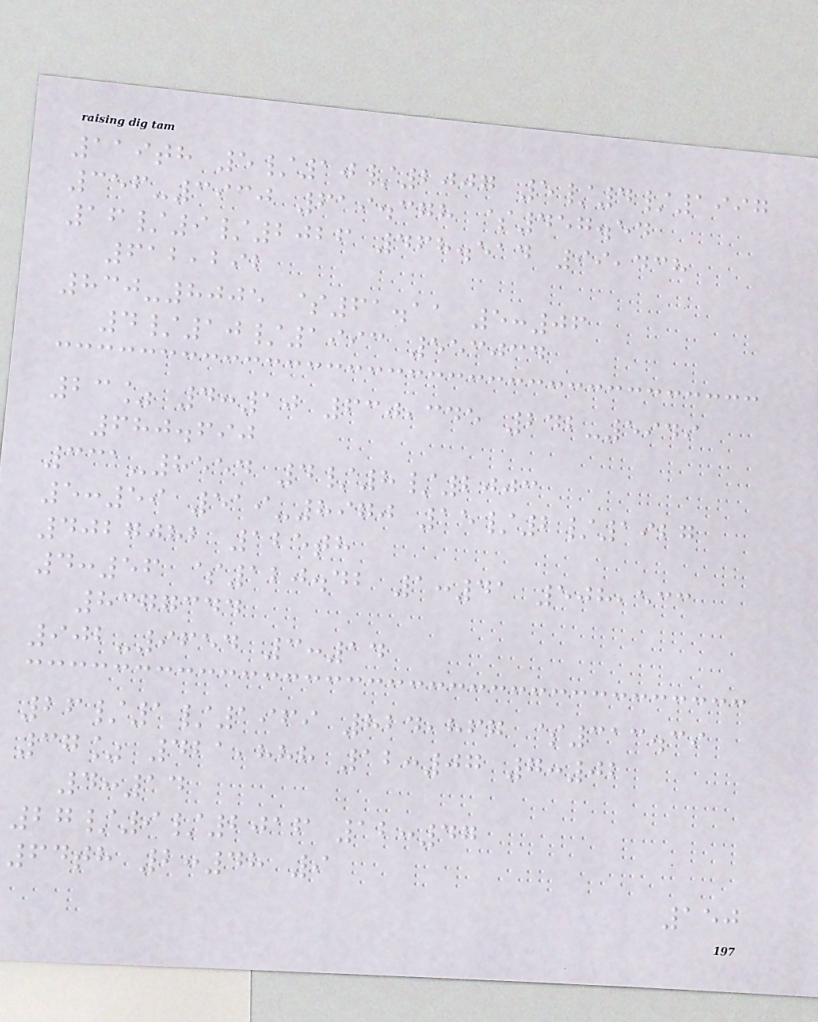119th 5/10/2007 5/4/1997
356-3930 619.378 $457.54
16/9/2026 468.514 99,438
612,292
830-8005 $61.11 5:06
4/10/1993 553034
23% 4:10 630,345 242-5949
680.690
331-8554 4/8/2003
5:59 519-8970 15/2/1927
4027082 125th
4:56 $120.42 1:41 508,533
8377344
902-9654 3:14
26/1/1969 824,867 $313.39
37% 421,888 12:07 7:02
4:14
27/9/2016 12:47
64th 2:48 9
150
